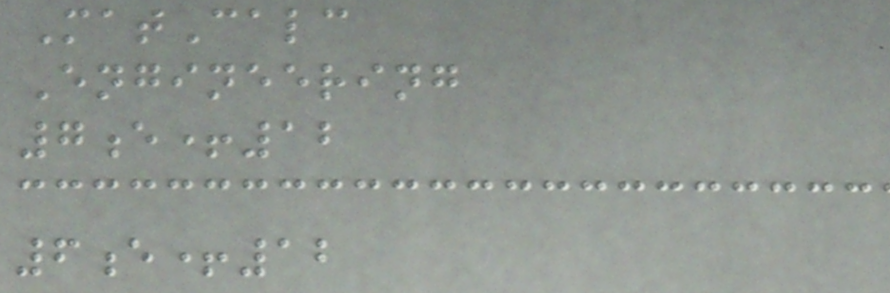MatCalc
Engineering
7e+12
6e+12
